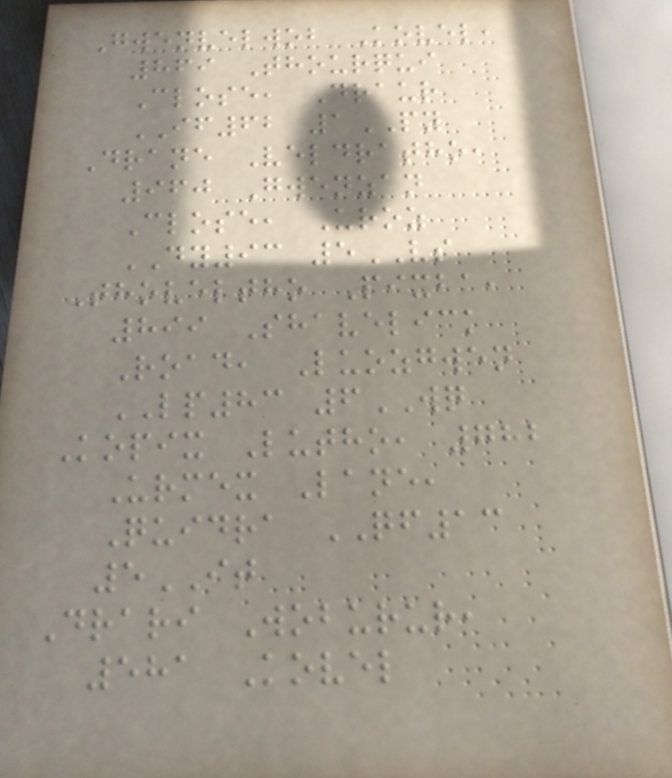Gwenvelwob Kovel,
869 Thourqui
Close, Draur
IF62 1PY
Drane Veldratho,
960 Gwenzan
Close, Uroz
DY93 5VS
Thoveltho Pixba,
899 Shavelick
Road, Luozgwen
LP83 6WQ
Kopix Lutho, 782
Urmex Lane,
Quidra QF13
5IT
Drari Woburur,
581 Kovel
